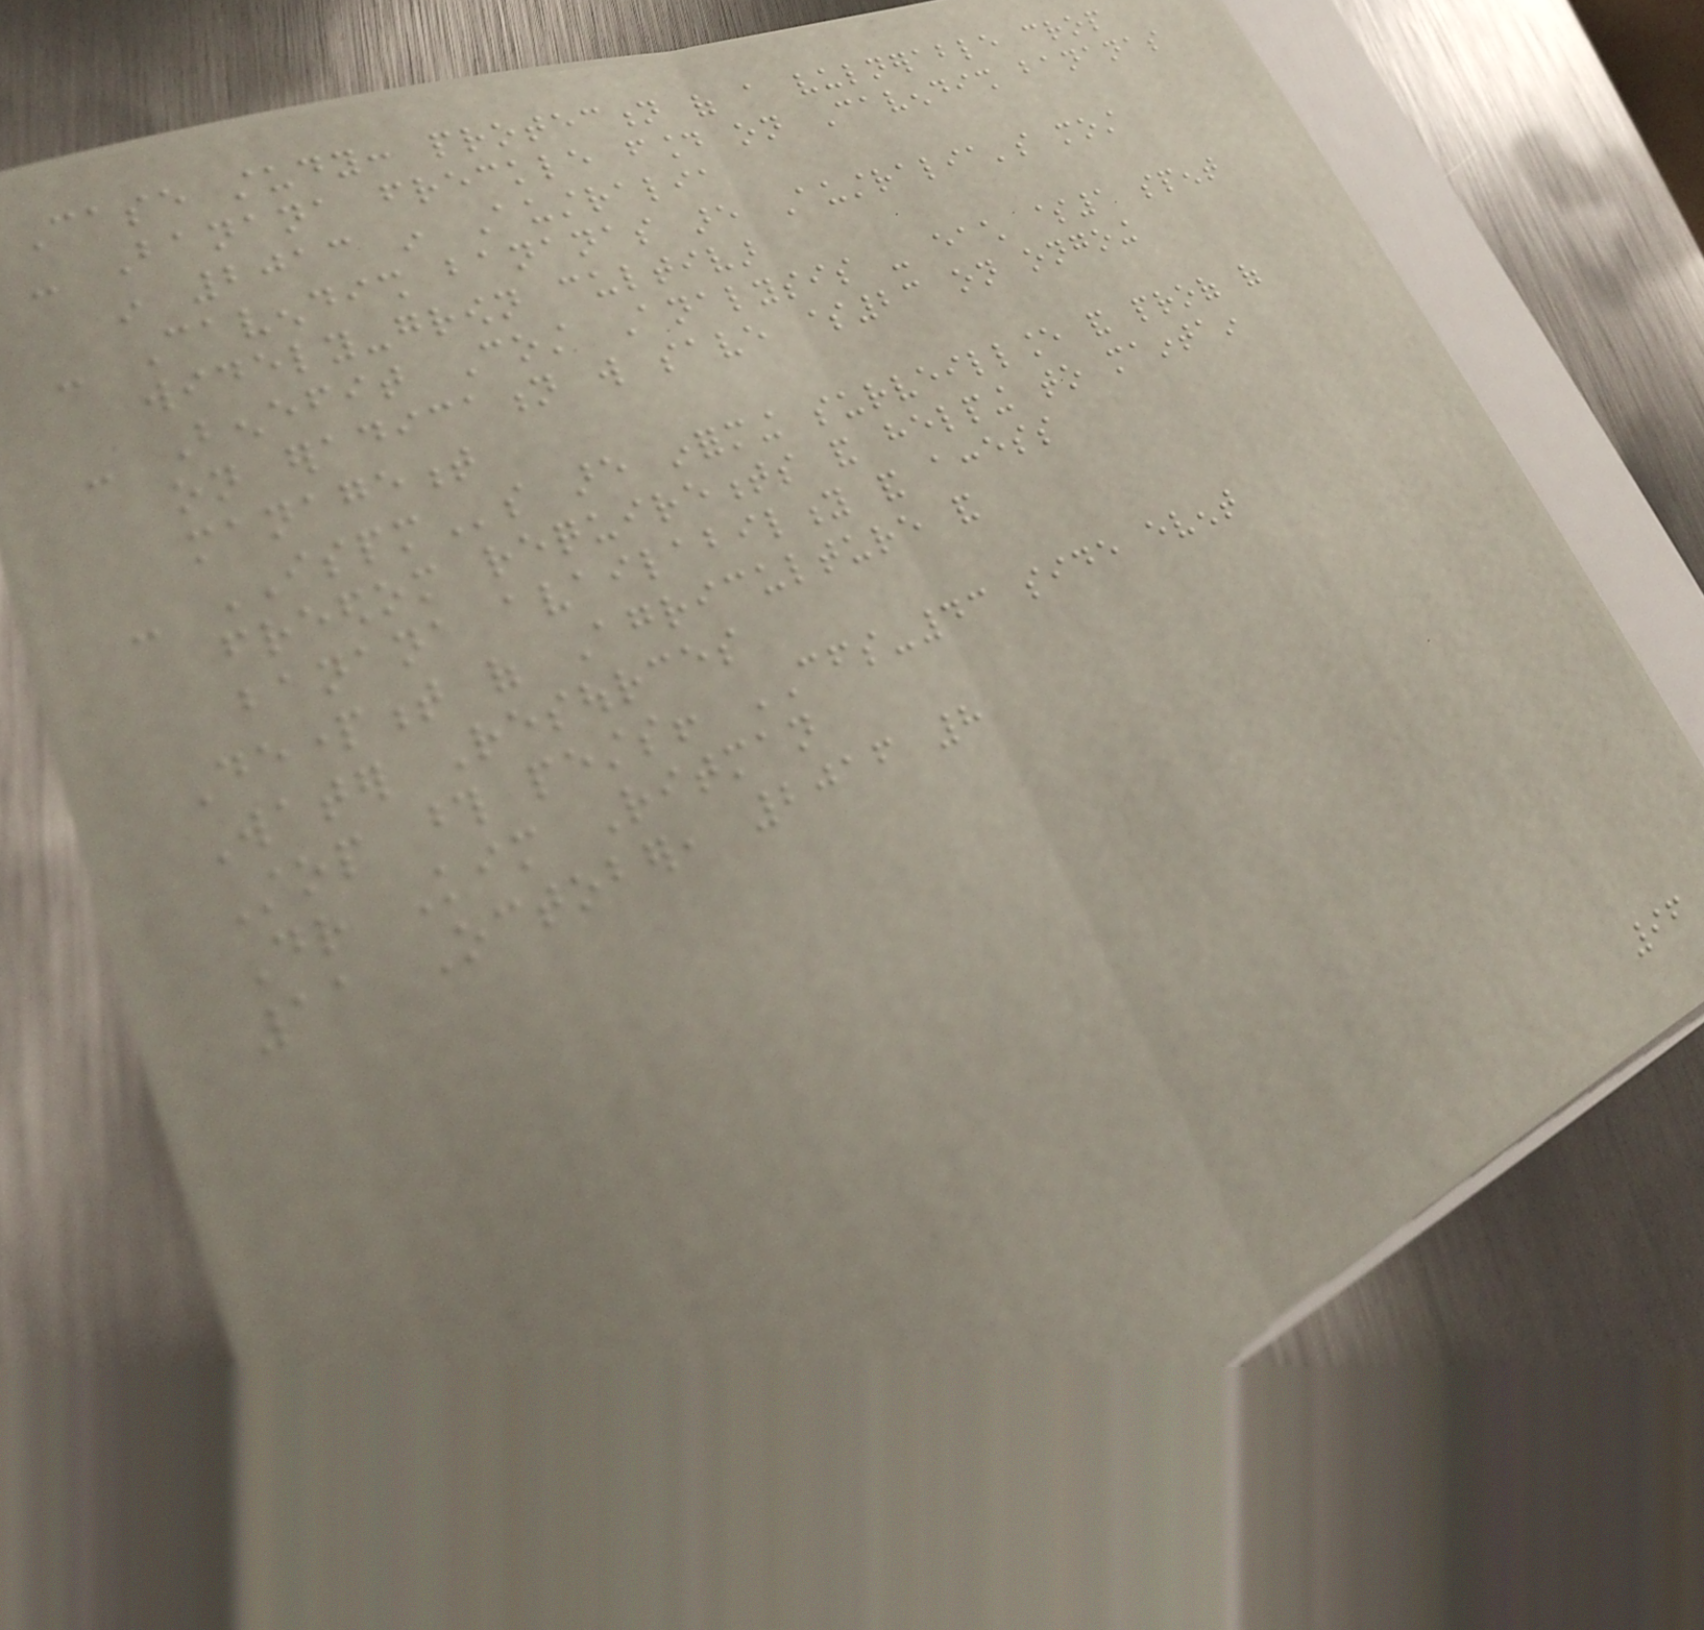Case study: protection of a vulnerable crop
- Banana freckle found on Cavendish bananas
in 2013 in Australia
- Cavendish bananas are Australia's most
widely-grown cultivar
- Benefit Cost Analysis - each $1 spent
on eradication will save $23 on ongoing
management
- ISPMs are informing surveillance and proof of
freedom requirements and helping to maintain
banana availability and access
Department of Agriculture and
Water Resources
Stop those pests! CFS-43 side event
Dr Kim Ritman
11 October, 2016 8
96
